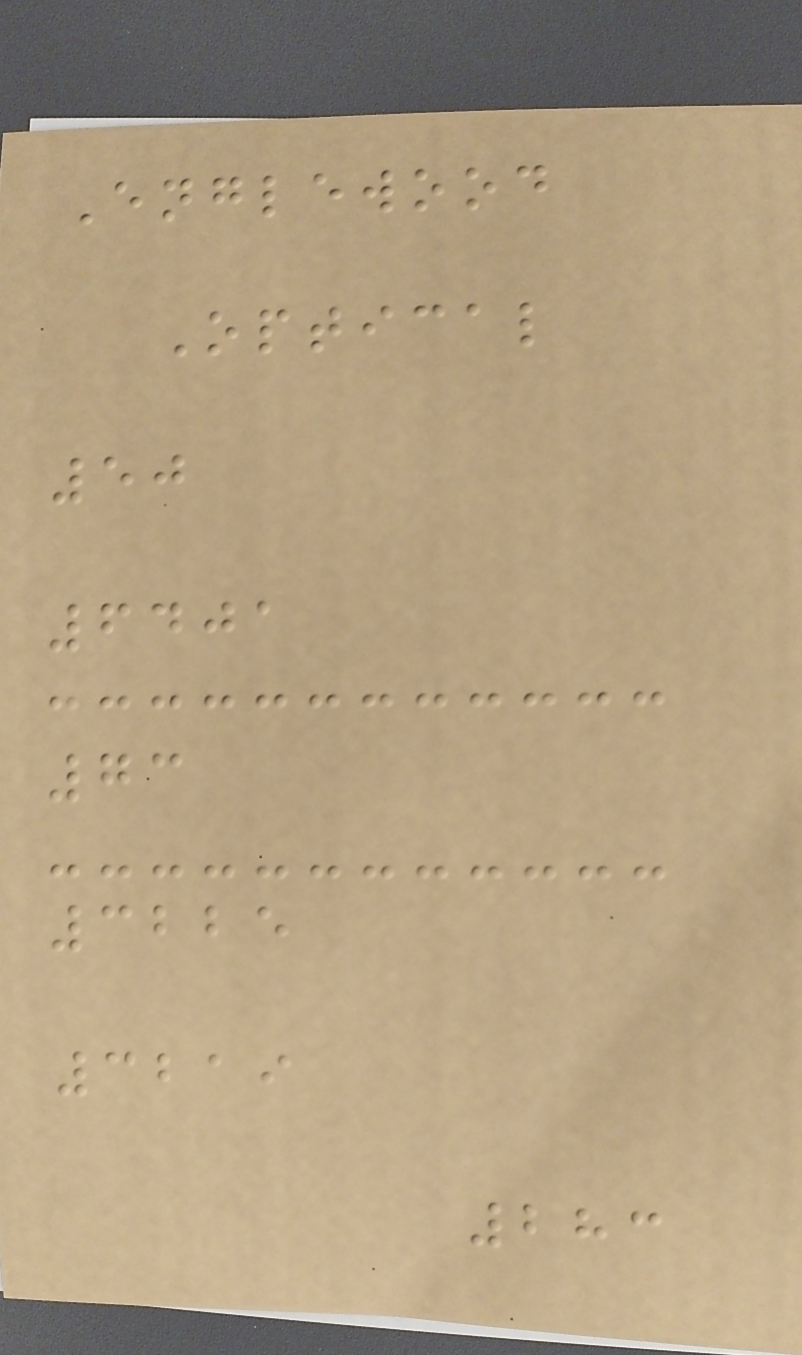Englewood
Optical
50
6401
73
3225
3219
283
